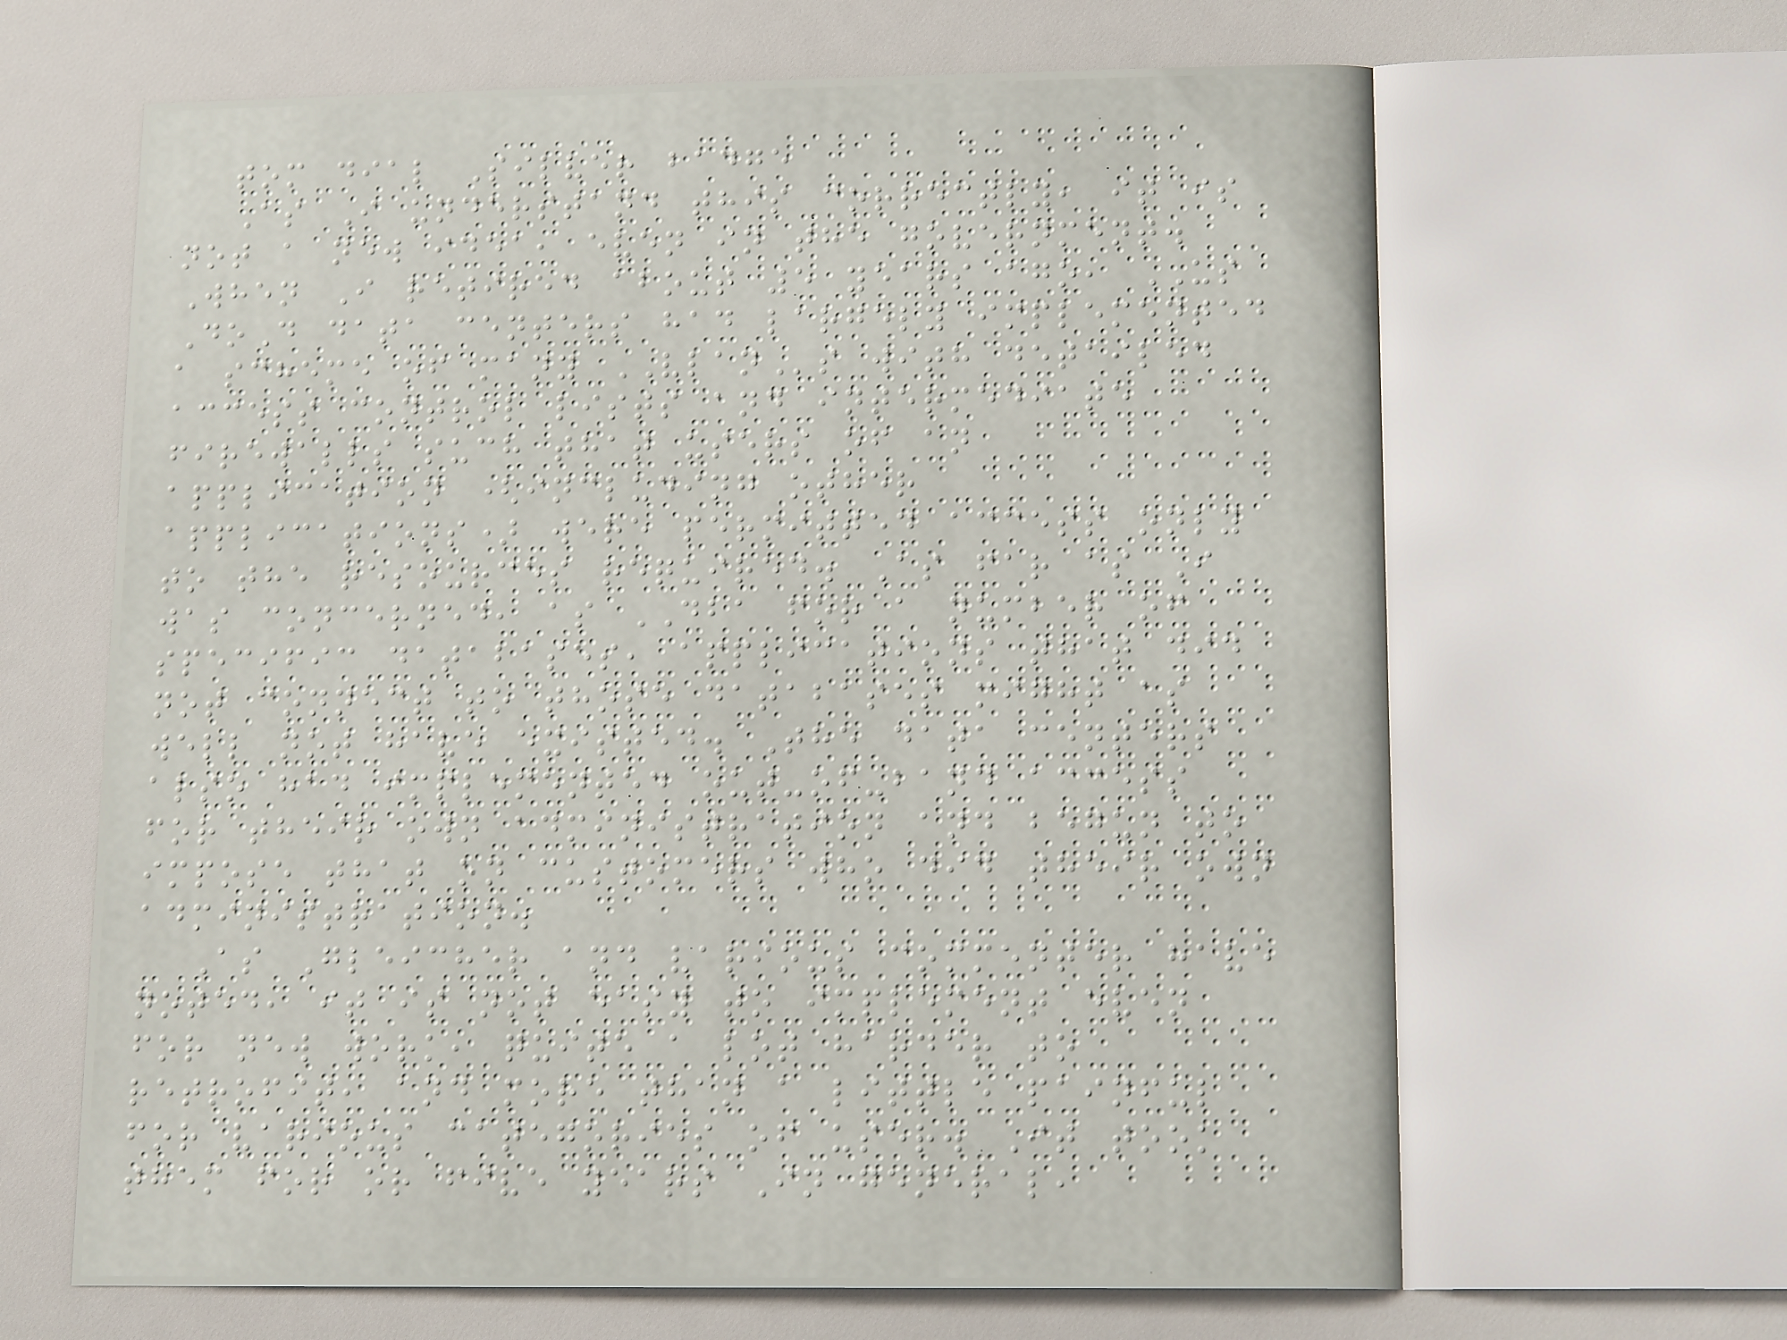tom dial Silver badge
As I understand this correctly, it is
not a new idea, even in the government.
When I retired about 5 years ago, US
DoD data centers had largely implemented
a scheme of many VLANs with detailed
access control lists and intermediate
firewalls such that users of an
application (including other
applications) were permitted access only
to the resources required. As far as I
was concerned, as DBA for a number of
specific databases, applications that did
not connect to those databases might as
well not have existed. The data centers
also had implemented out-of-band access
for their own administration and begun to
impose that on customers who did their own
administration.
As Gleicher and various commenter have
noted, it is not easy to implement even
for new work, quite a lot harder to
retrofit, and more than a little painful
for various categories of user. It took
them for or five years In general,
